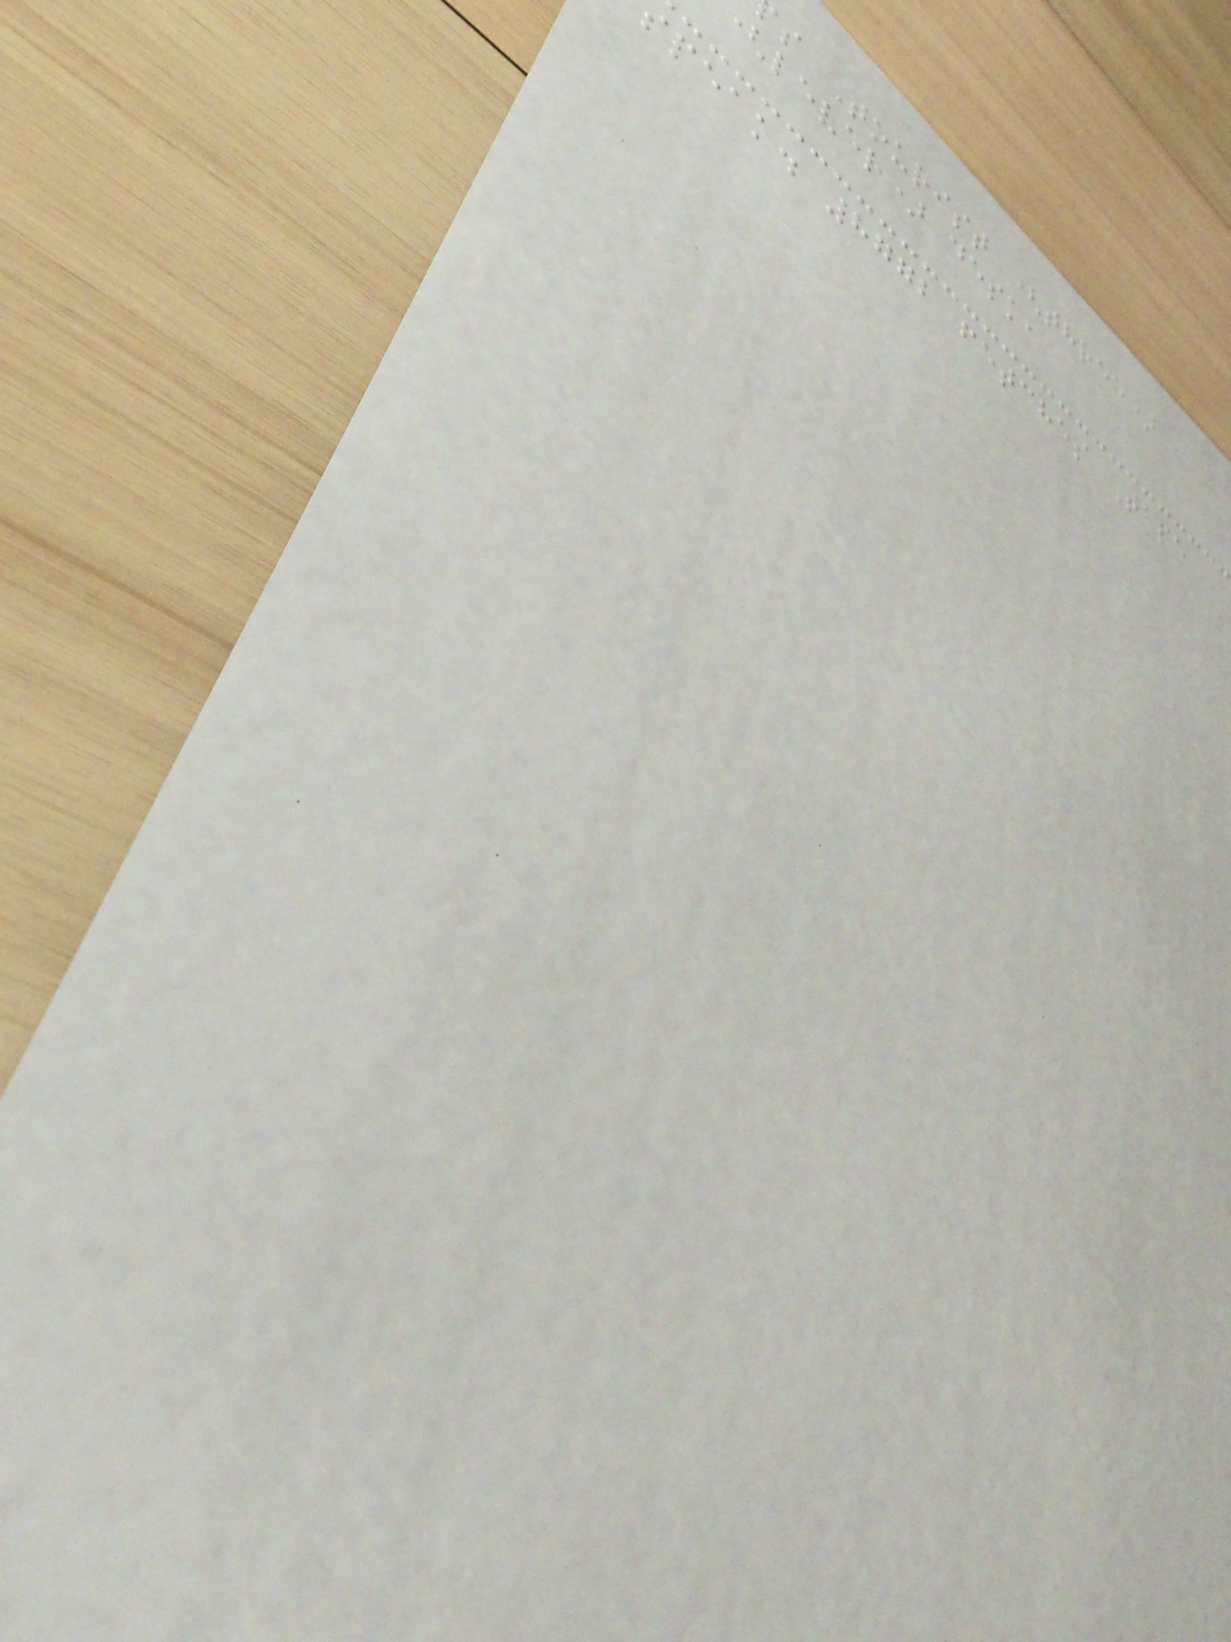s Tourist (three)
lever) desk,
speak. 8772 fetches Tape
